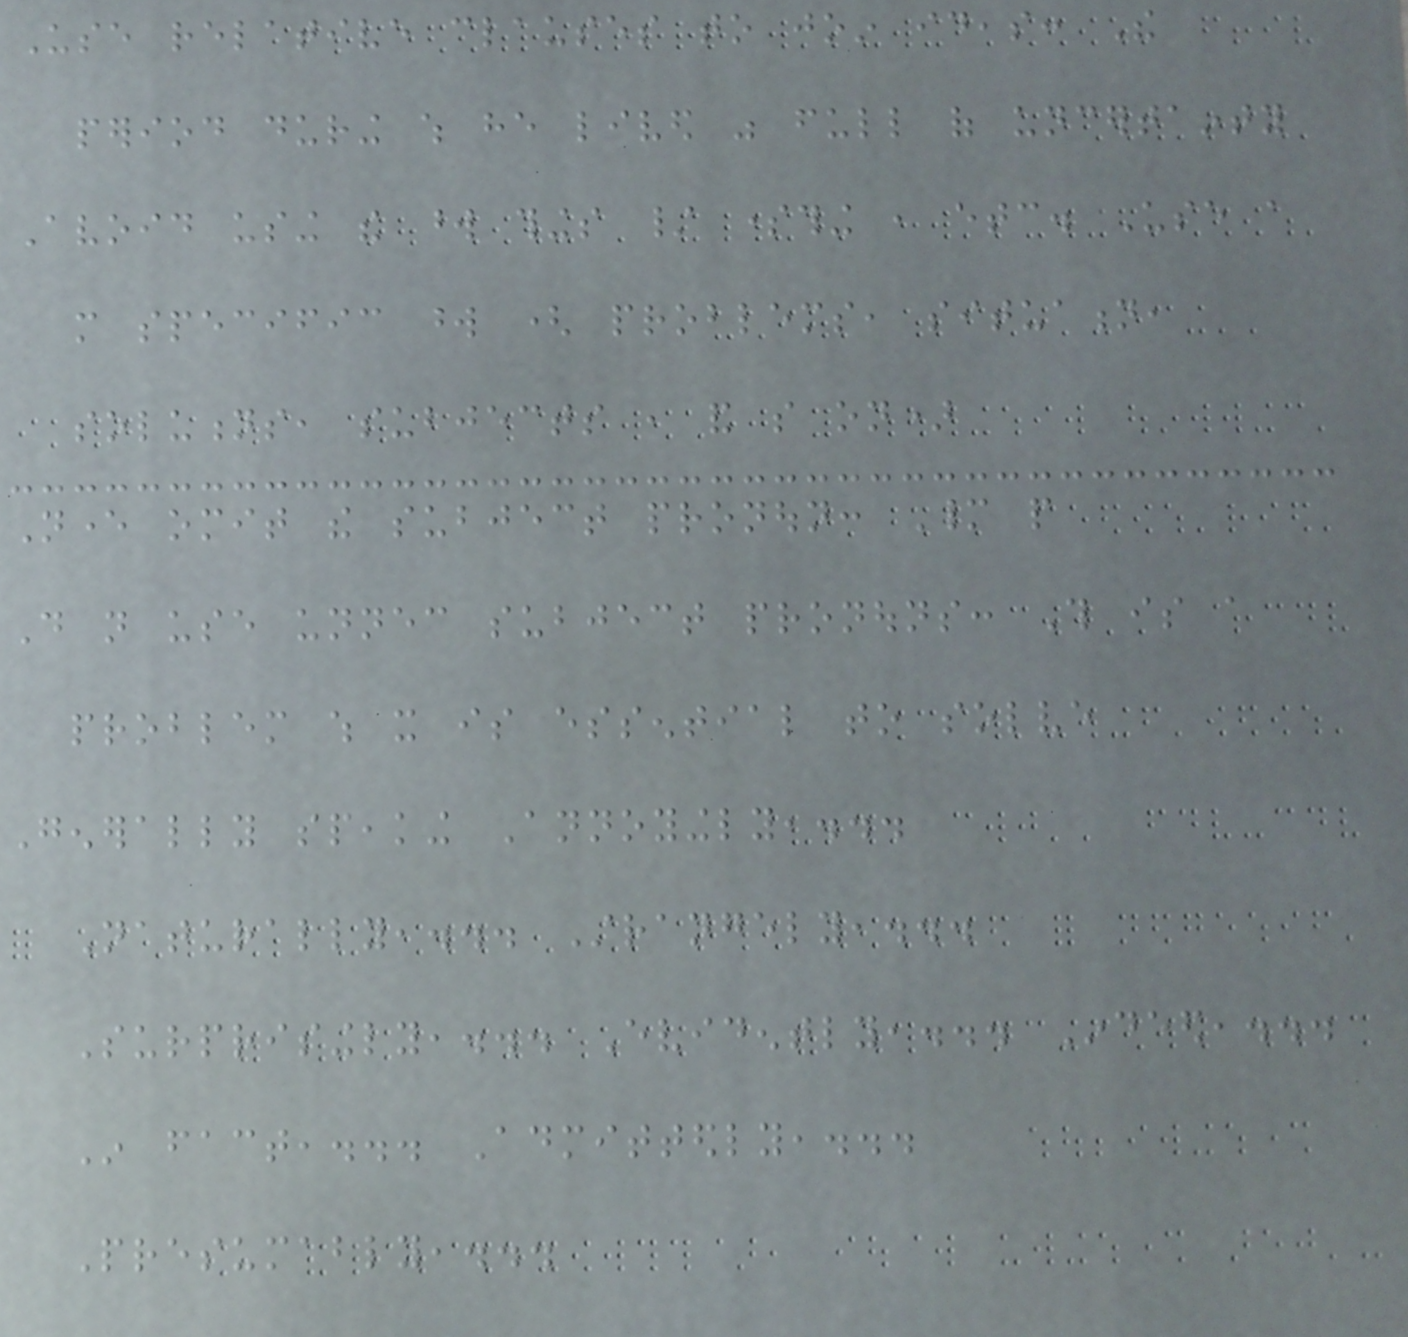Use relative clauses to join ideas: The
period during which he lived was full of uncertainty
Avoid using the word things / something , etc. Use a
more specific word ( problems, situation,
solutions, subjects , and so on)
Never omit the subject pronoun: Many people
Do not use unnecessary subject pronouns: This is a
problem which it is essential to solve
Generally speaking Annoyingly,...
Naturally,... Strangely,...
Surprisingly,... Evidently,... Indeed,...
In fact,... Admittedly,...
Presumably,...
